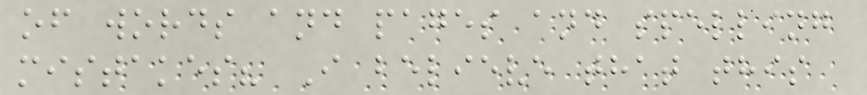of words and pages and spelling
mistakes? I believe that this
